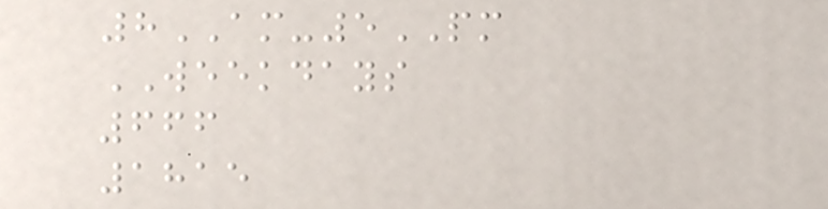8AM-5PM
WEEKDAYS
666
1815
